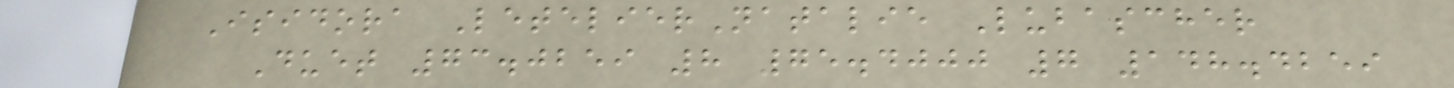Isidora LetelierNatalie Lubascher
Duet 73.0259 8 75.4000 7 148.4259
